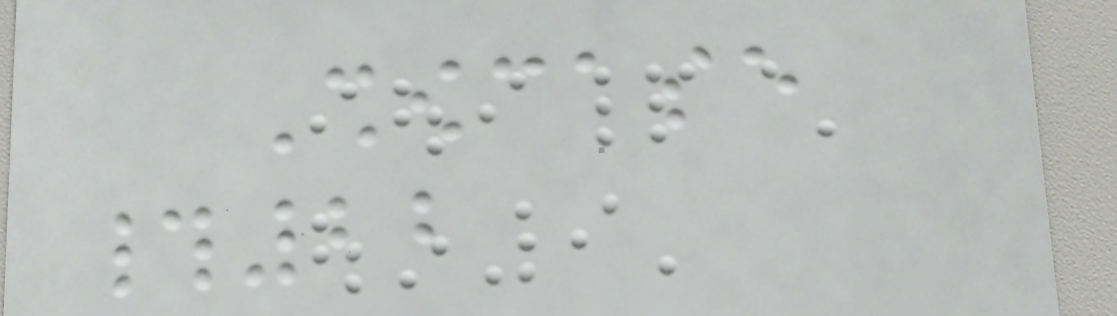Showcase
#22
